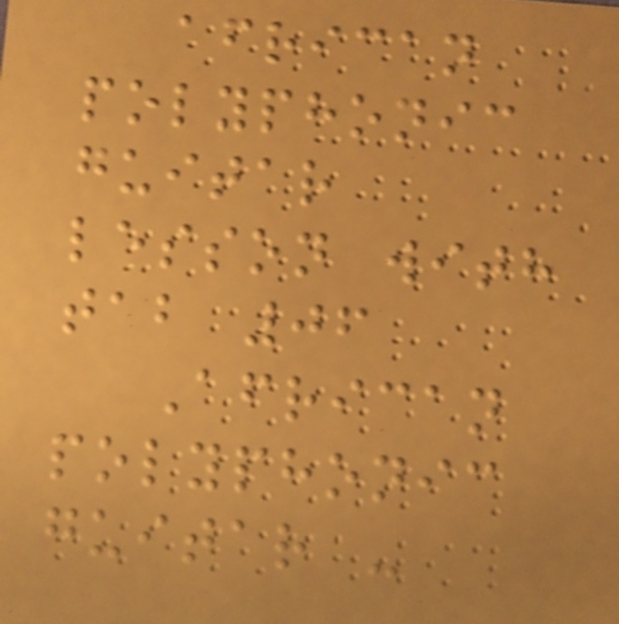african
polyphonic
guitar
lesson with
tab 06
African
polyphonic
guitar -
